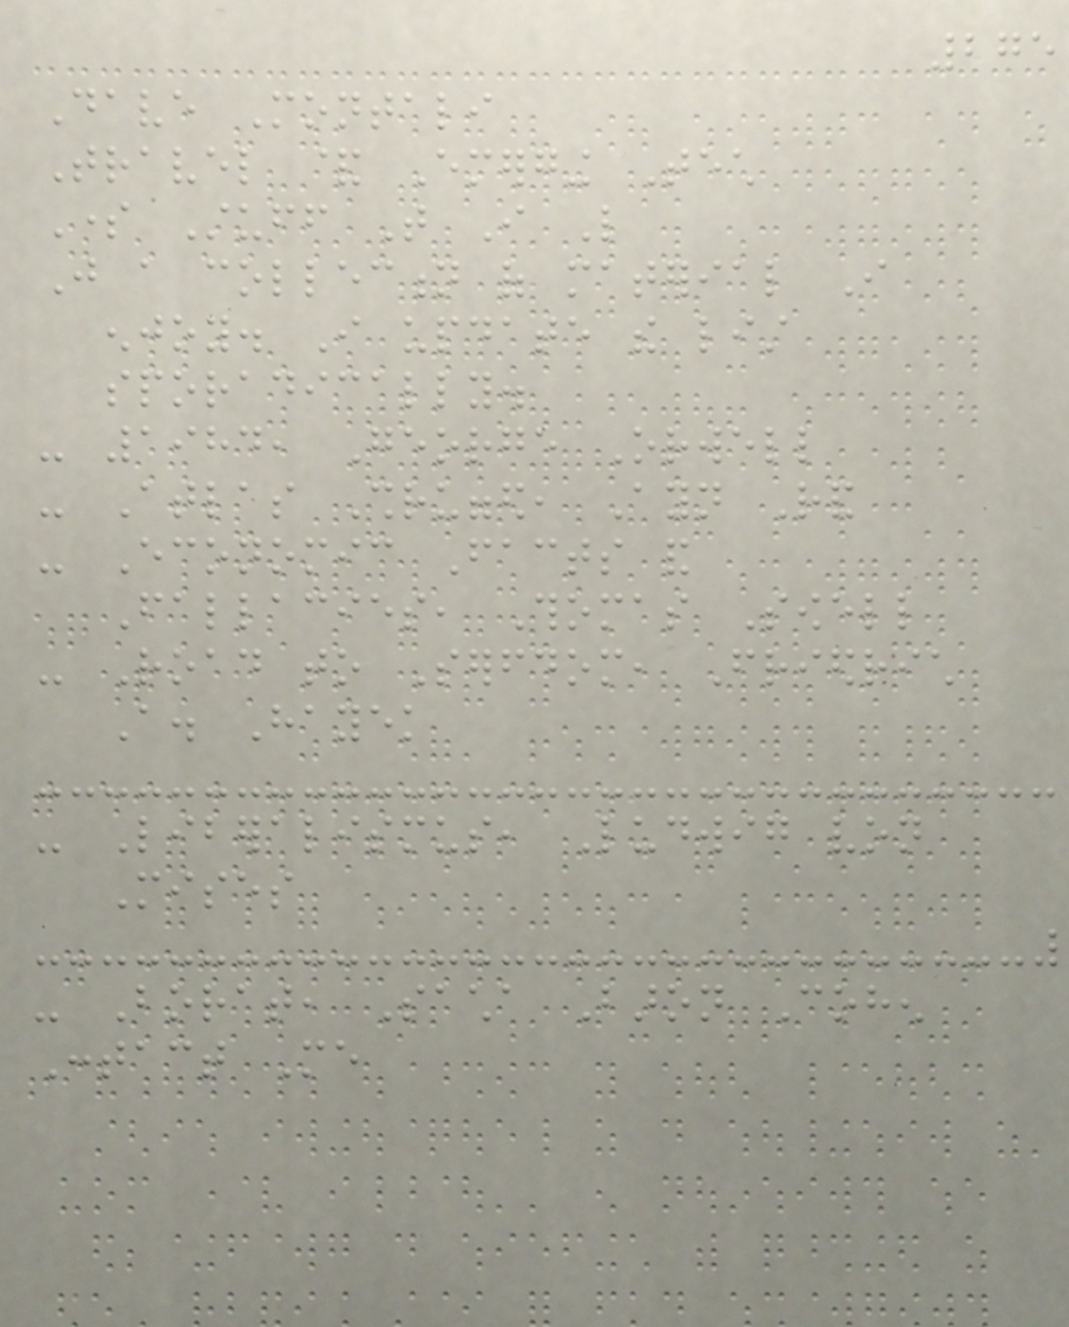275
Dave Montali
Travel & Emerging Tech
Some Stuff That I Like
Just a collection of material I
enjoy. I update the list
sporadically.
- 1984, George Orwell
- Atlas Shrugged, Ayn Rand
- Economic Facts and
Fallacies, Thomas Sowell
- Road to Serfdom, Friedrich
A. Hayek
- Liberalismus, Ludwig von
Mises
- Borat, Sacha Baron Cohen
Contact Me
